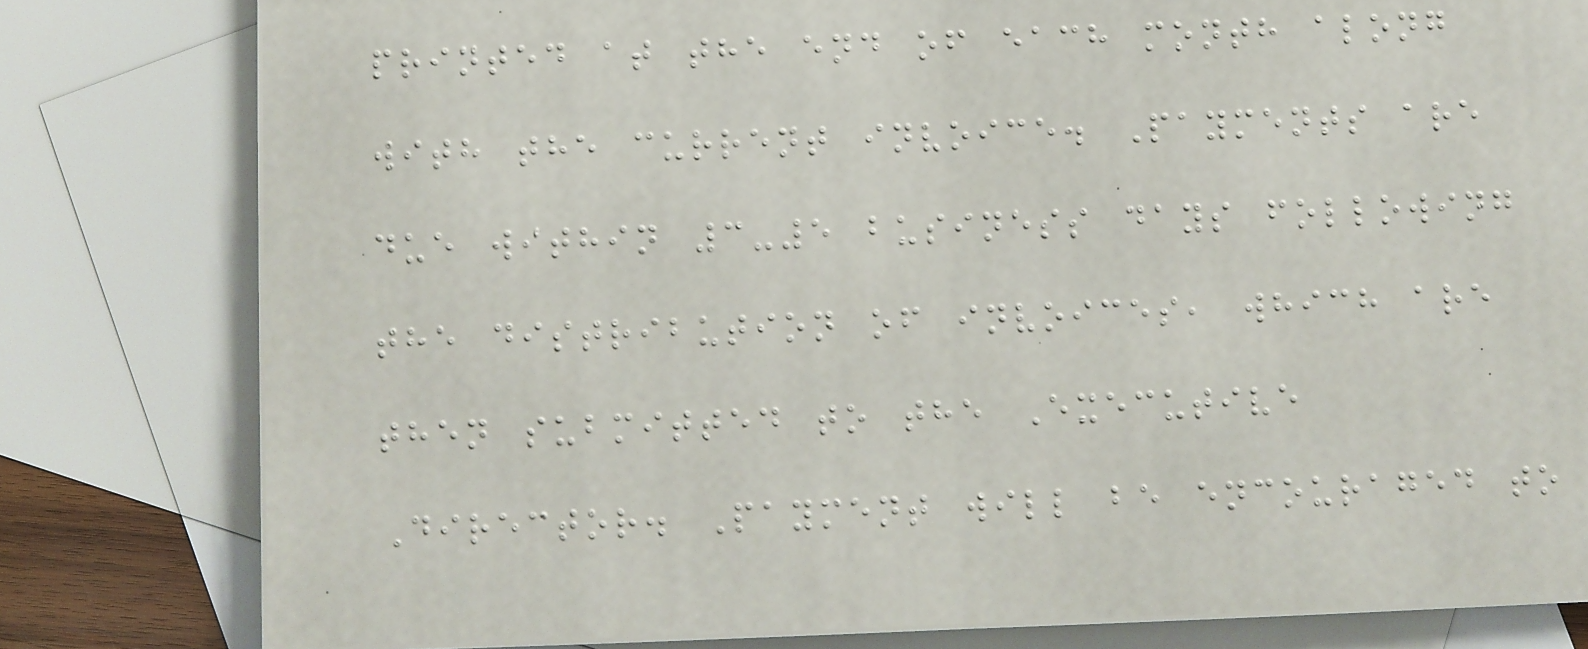printed at the end of each month along
with the current invoice. Payments are
due within 3-5 business days following
the distribution of invoices, which are
then submitted to the Executive
Director. Payment will be encouraged to
